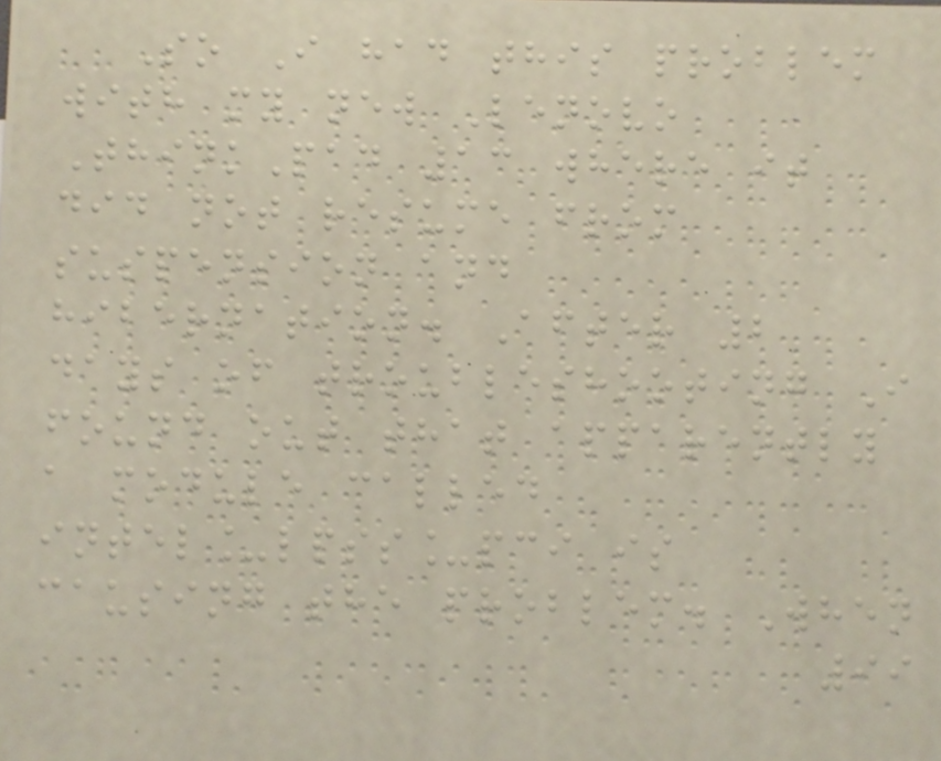So I had this problem
with my new Lenovo
ThinkPad 13 where it
did not resume from
suspension and
hibernation. After 2
days of troubleshooting I
found out that apparently
a module called
intel_lpss_pci is
causing the problem. When
99
